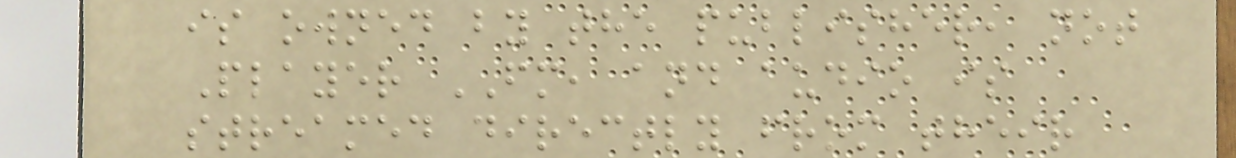is owned by the publisher, not
Player FM, and audio is
streamed directly from their
